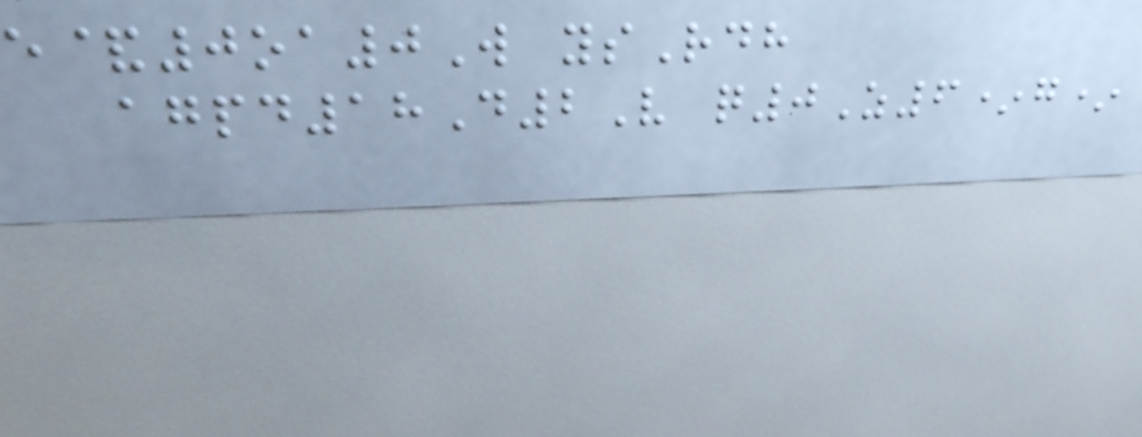e&0oa0W ysRdh
agpd18D2V q0Z6*g*
